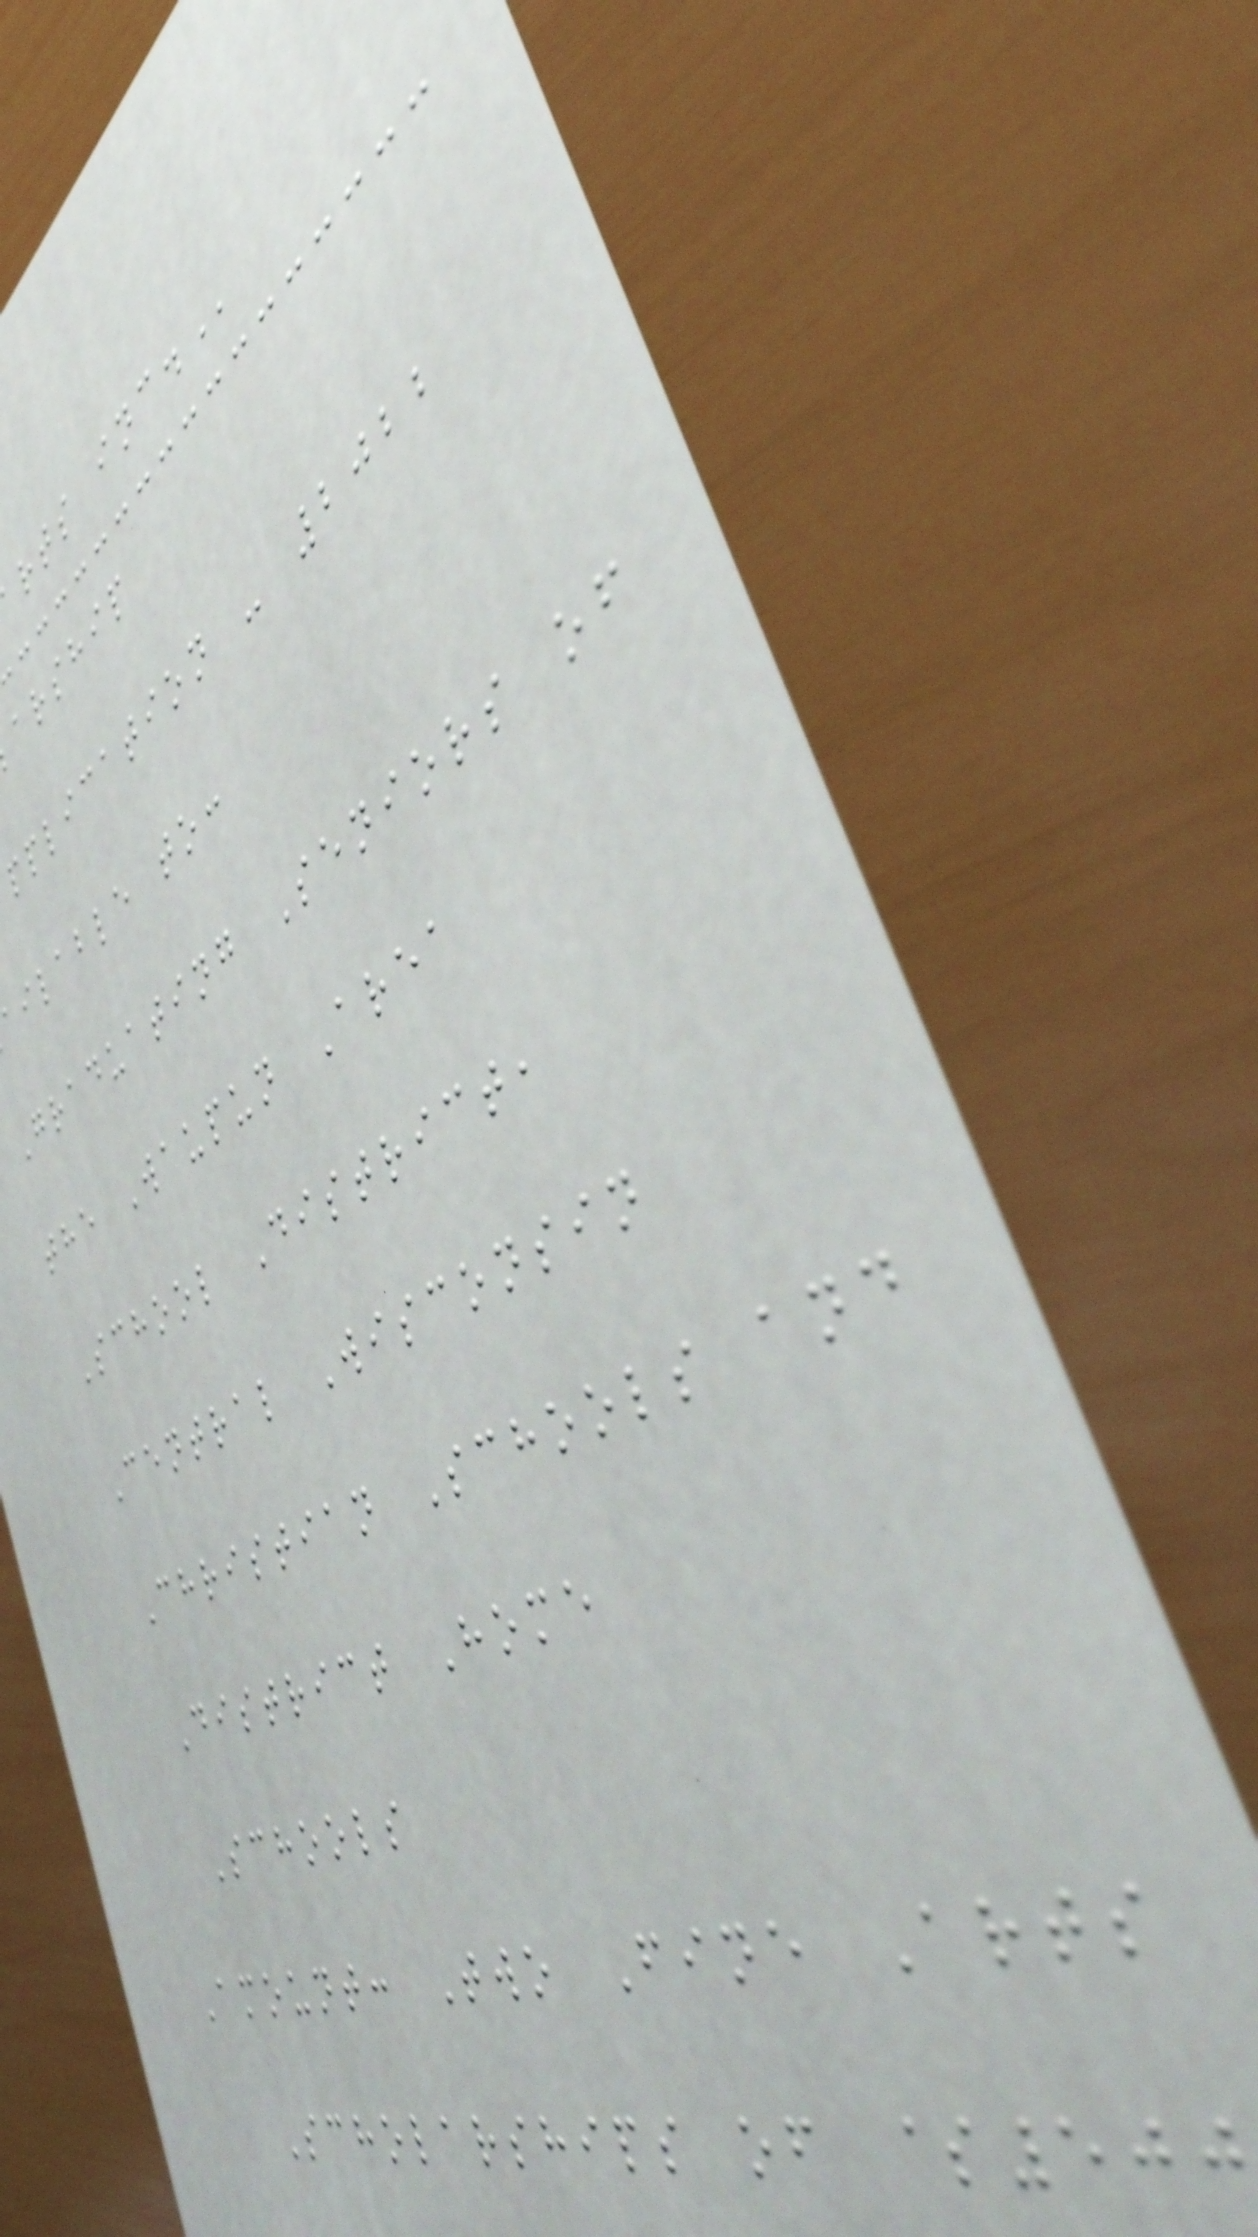arship
pplication - 2022
ailable to:
Graduating Seniors of
the Waupun Area
School District,
Central Wisconsin
Christian Schools and
District Home
Schools
Amount: Two Fine Arts
Scholarships of $500
